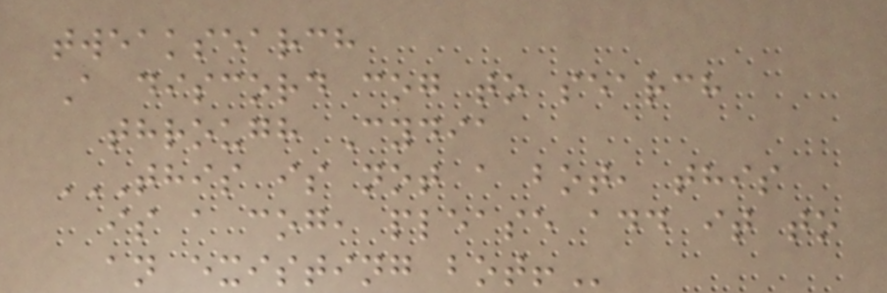tweaksearch
A discord cog to search
through Cydia
THIS IS NOT A BOT, THIS
IS A COG, PLEASE ADD IT TO
AN EXISTING BOT!
